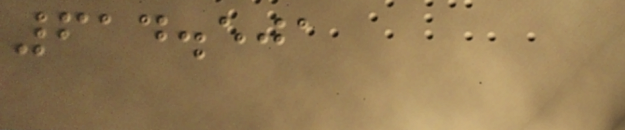614.501
